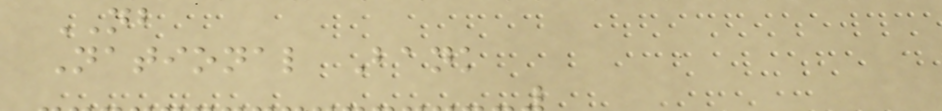NB
National Bank
